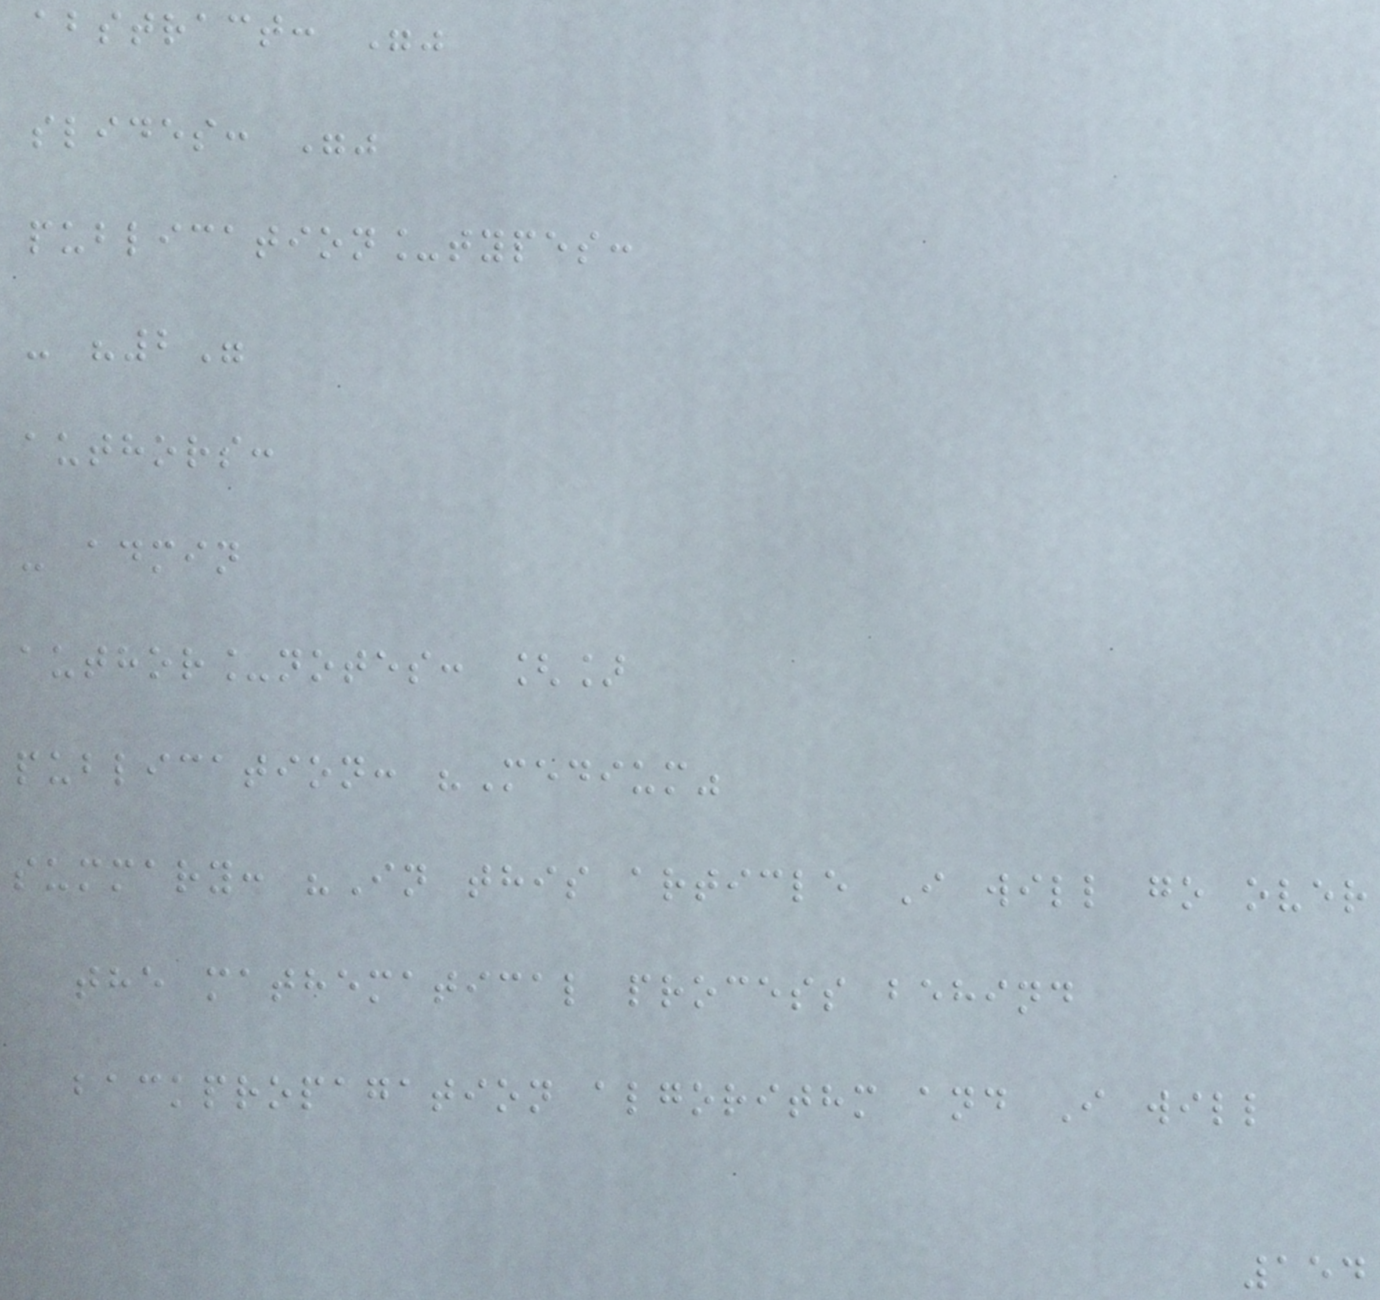abstract: ""
slides: ""
publication_types:
- "2"
authors:
- admin
author_notes: []
publication: "Medium"
summary: "In this article I will go over
the mathematical process behind
backpropagation algorithm and I will
154
